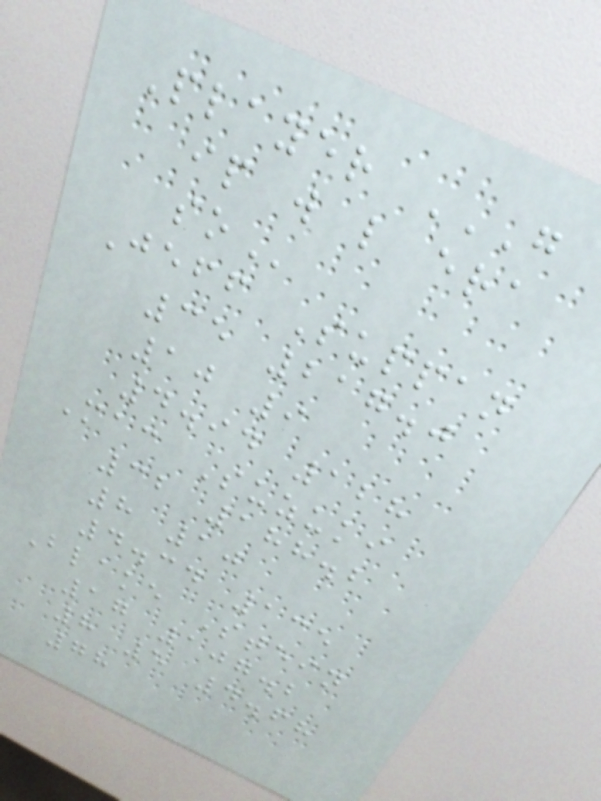Player G
IP W L ERA
SO
Jeff Suppan
35 217.0
10 9
4.94 128
Mac Suzuki
32 188.2
8 10
4.34 135
Blake Stein
17 107.2
8 5 4.68
78
